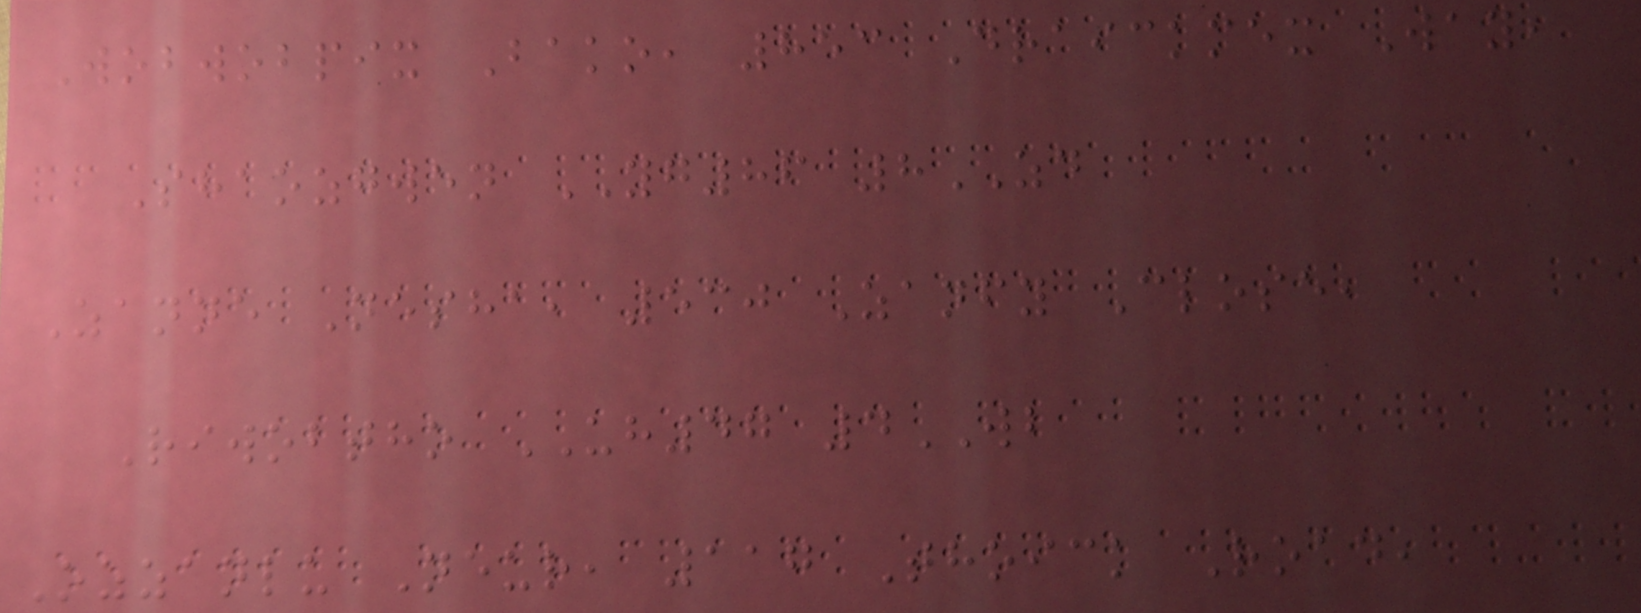Wobwobpix Bako, 853 Draickmex Way,
Shaozgwen YG86 8ZD
Zanne Nesha, 530 Zanfy Close,
Riwobtho UH47 4WB
Ozzanlu Neur, 117 Thoick Road,
